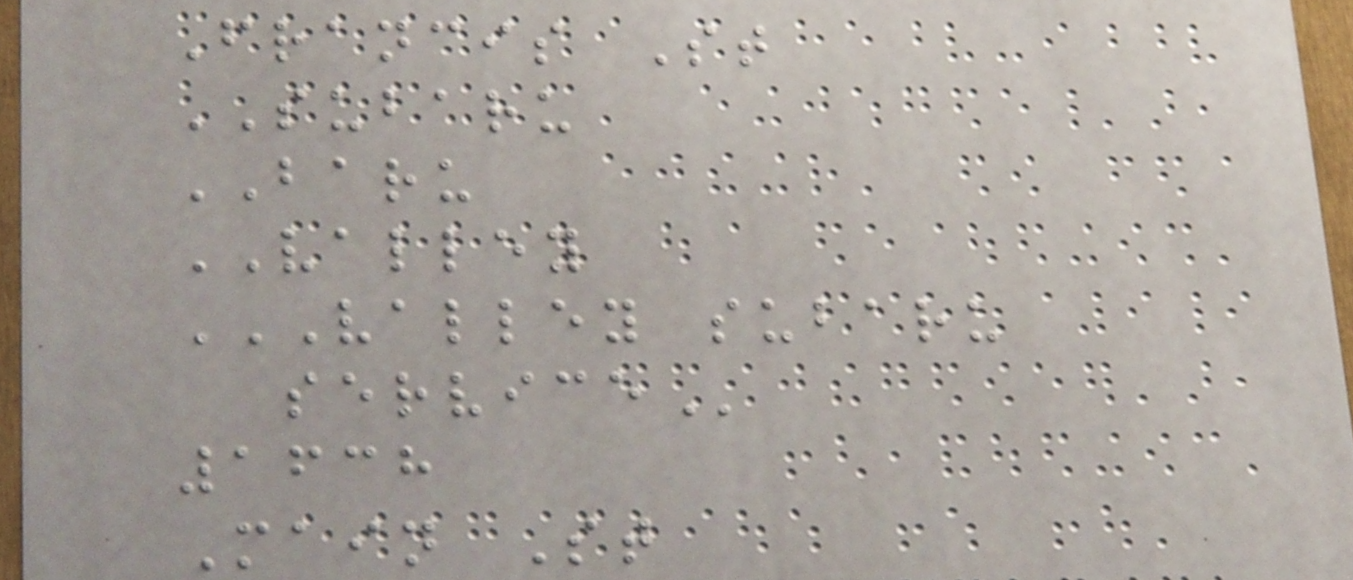Francis St
SUBARU
BARU
VALLEY
VALLEY SUBARU
SERVICE
1638
Main St
